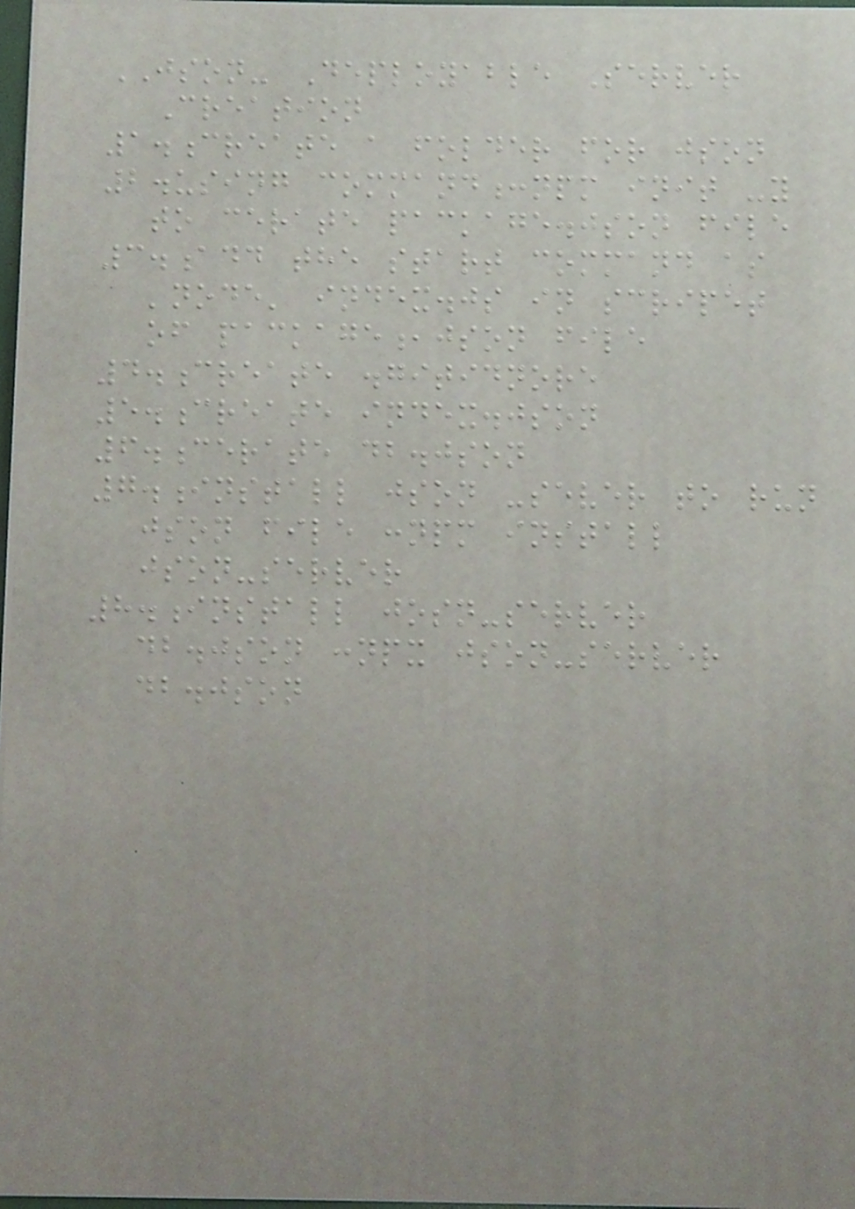JSON- Deployable Server
Creation
1.create a folder for json
2.using command:npm init -y
to cerate package.json file
3.add the start command as
'node' index.js in scripet
of package,json file
4.create .gitidnore
5.create index.json
6.cerate db.json
7.install json -sever to run
json file :npm install
json-server
8.install josn-server
db.json :npx json-server
db.json
